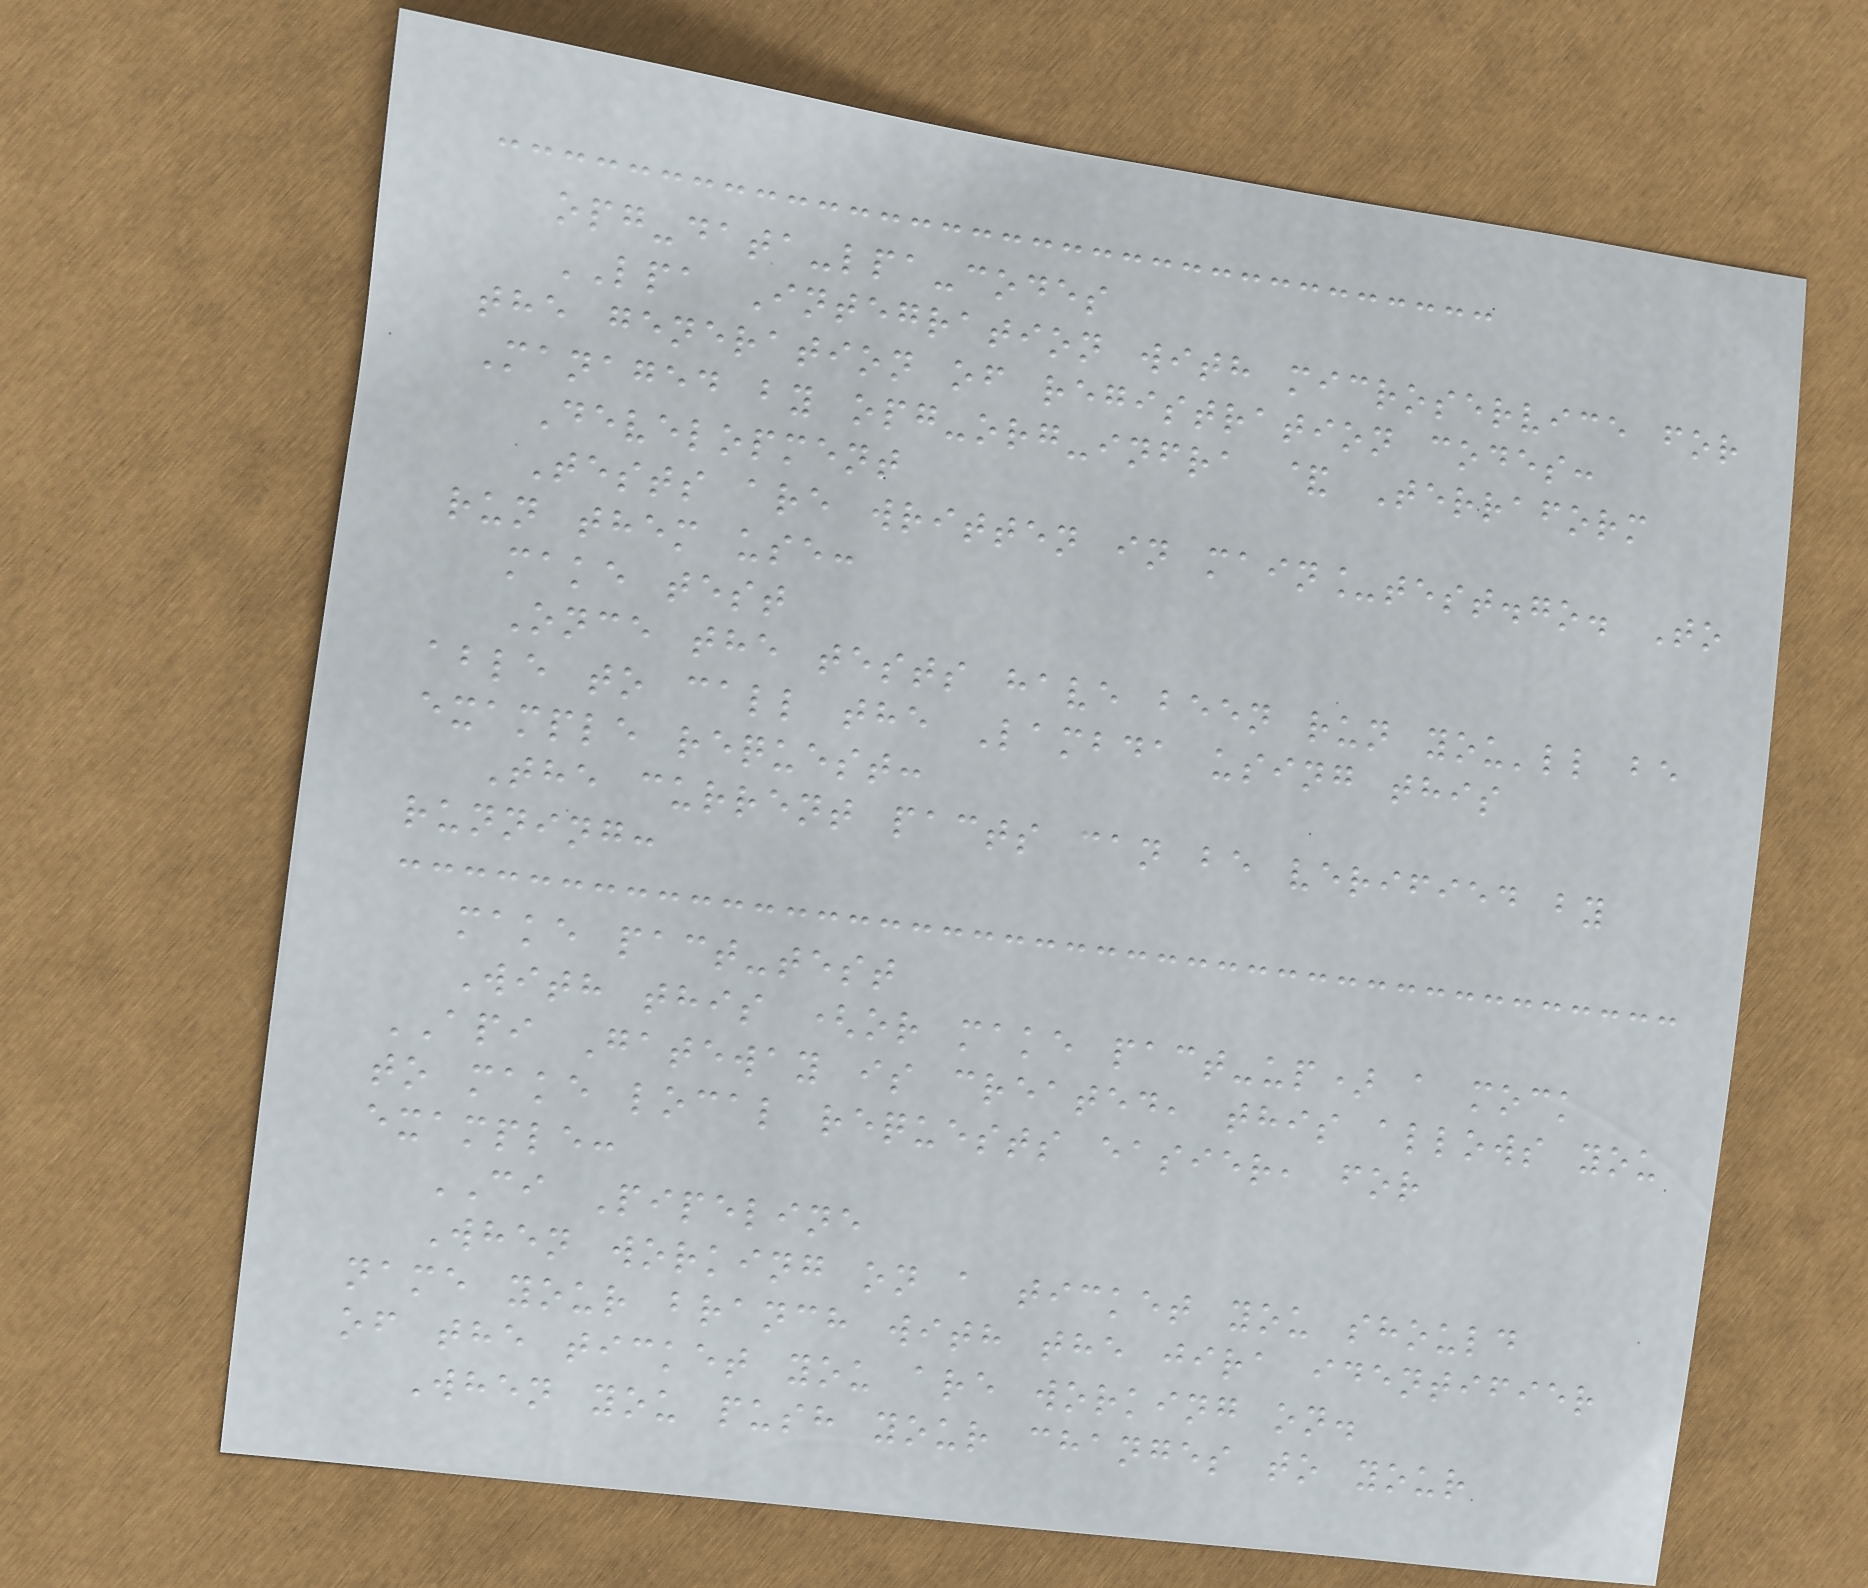opg-data-lpa-codes
LPA Integration with microservice for
the generation of registration codes:
Managed by opg-org-infra & Terraform
Development
Tests are written in main_test.go. To
run them use:
make test
Once the tests have been run you'll be
able to call the Lambda using this
example request:
The current pacts can be verified by
running:
make pact-test
With this (or make pact-up) a mock
API Gateway is created, this allows you
to make local requests easier, for
example:
CI Pipeline
When working on a ticket you should
name your branch with the jira identifier
of the ticket you are working on.
When you push your changes to your
